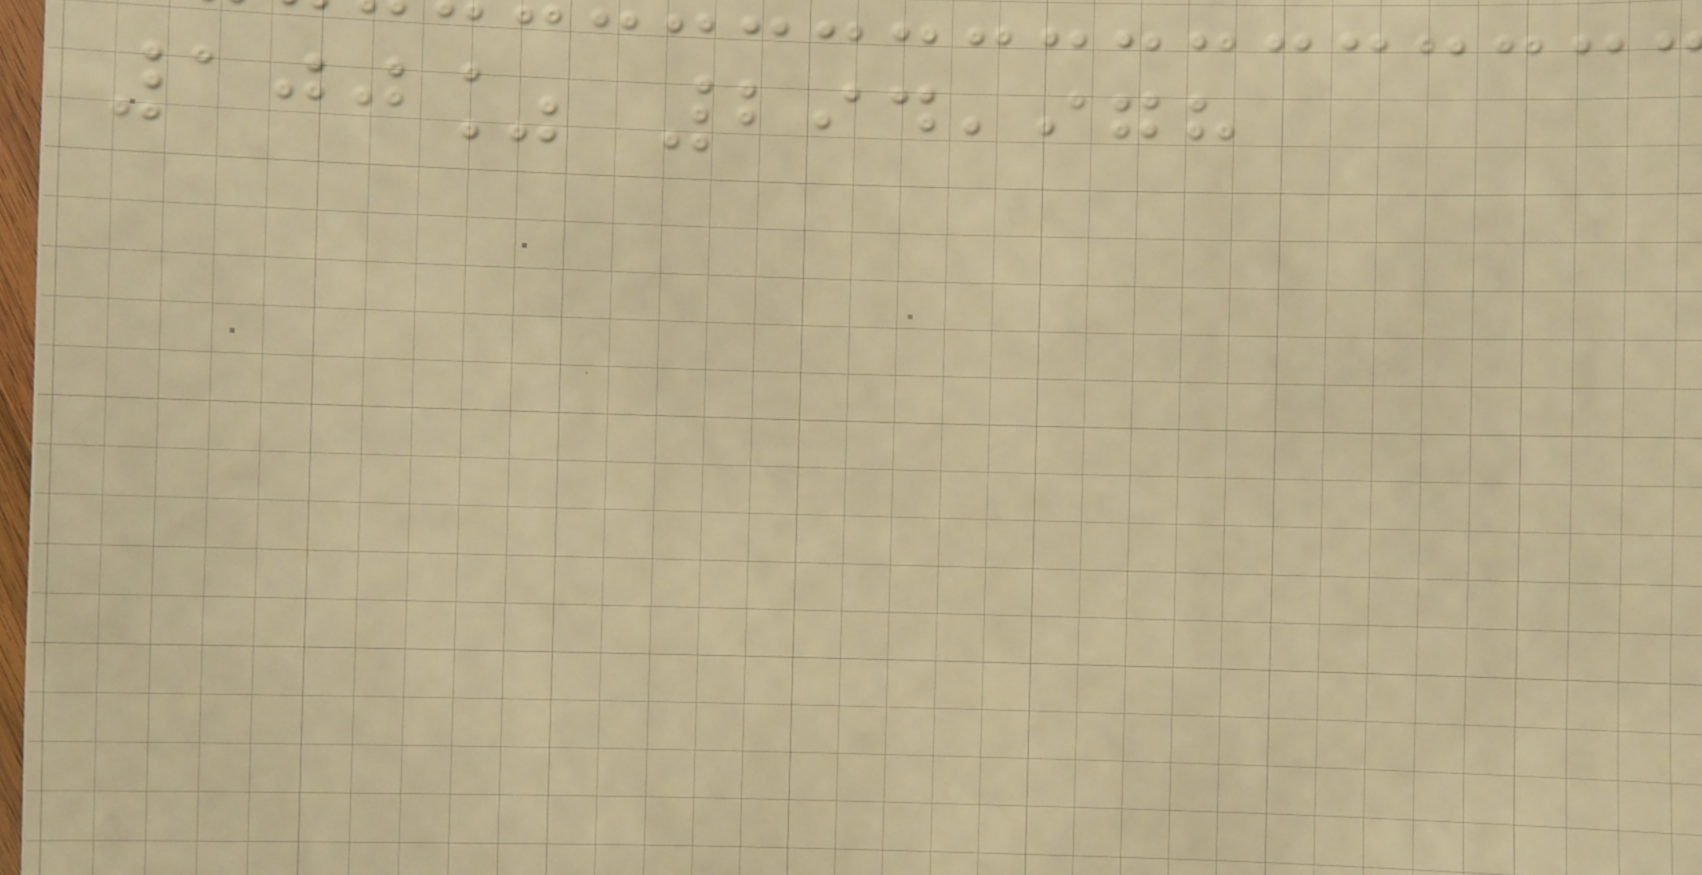100% 294,978
